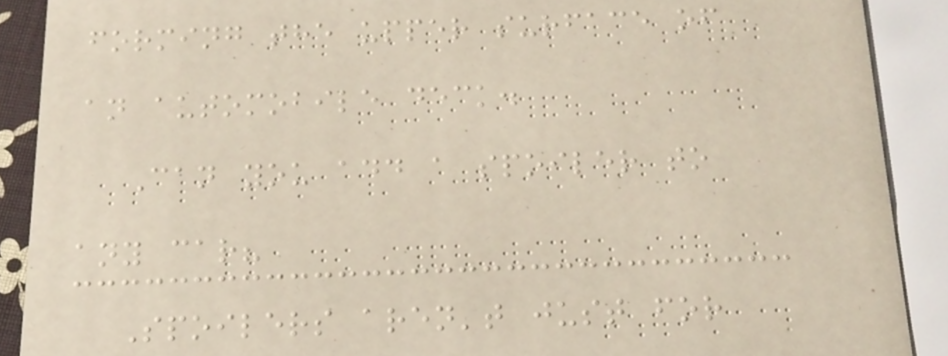forming the upper surface of
an automobile deck.
Can you add a spoiler to
any car?
Spoilers aren't just for
